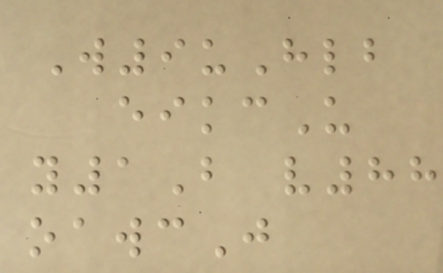W9uHlb
eikcU
y1B v88
oawcJ
